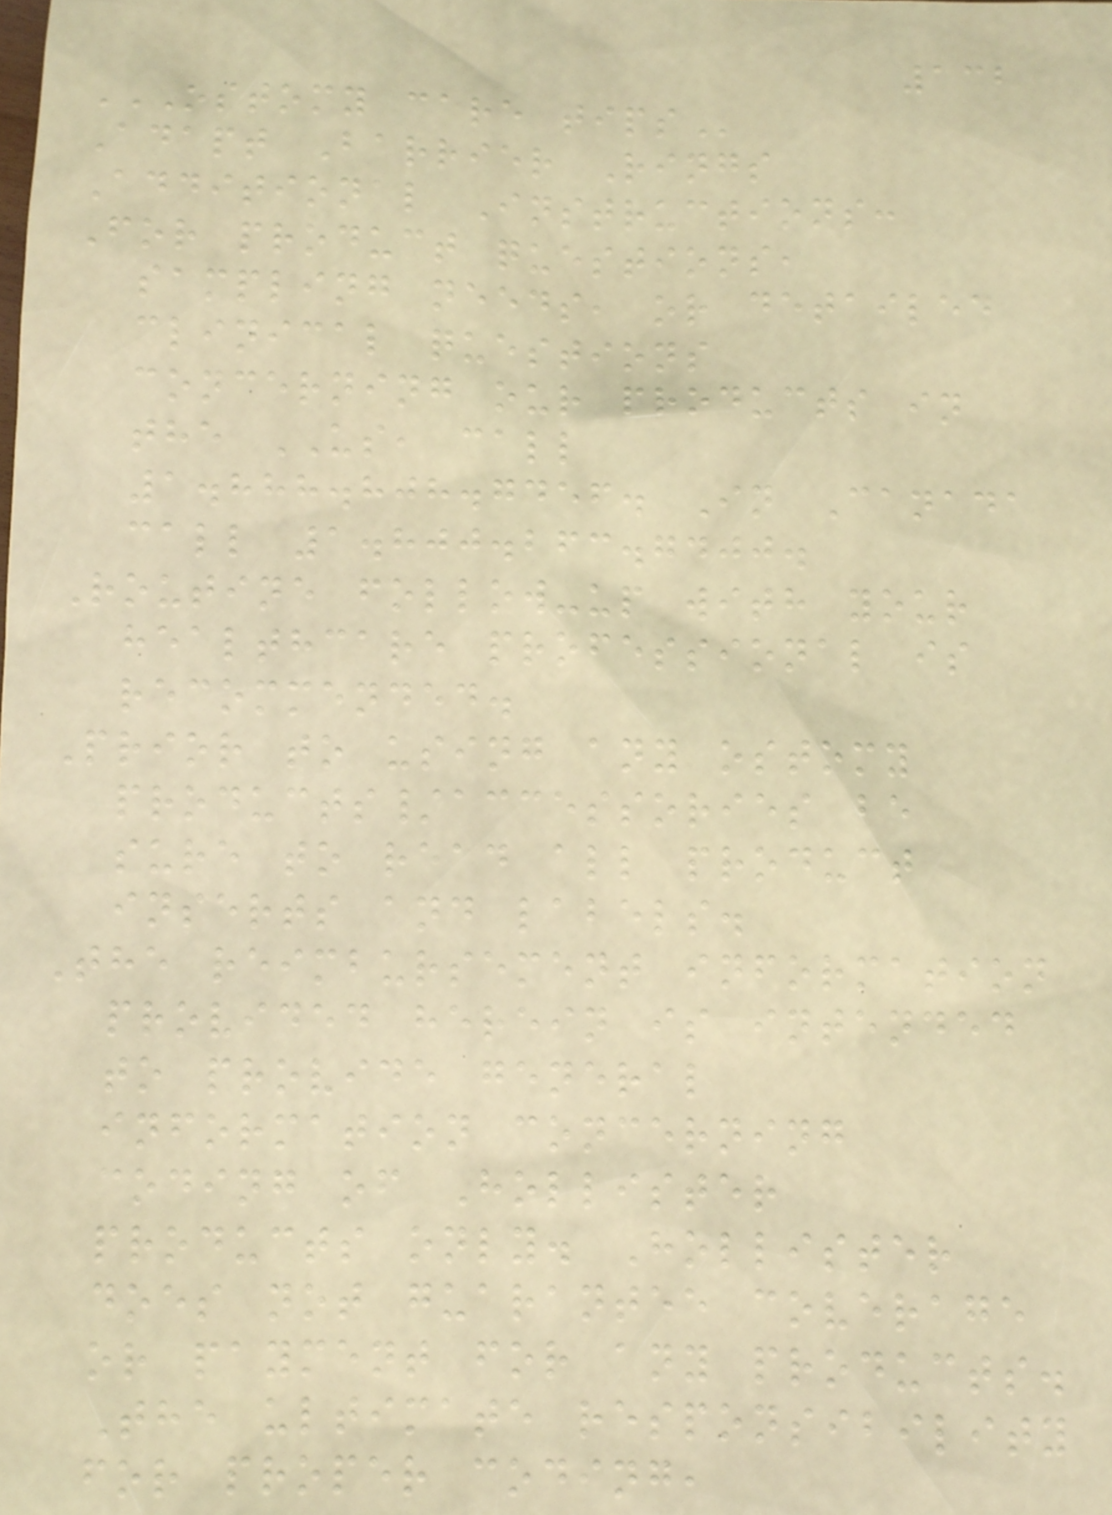132
OSTOMY CARE TIPS
Adapt Barrier Rings
Additional Instructions:
For product questions,
sampling needs, or detailed
clinical questions
concerning our products in
the US, call
1.888.808.7456. In Canada
call 1.800.263.7400.
Routine follow-up with your
healthcare professional is
recommended.
Prior to using any ostomy
products/accessories be
sure to read all product
inserts and labels.
The reimbursement information
provided herein is intended
to provide general
information concerning
coding of Hollister
products only. Hollister
does not guarantee coverage
or payment for any products.
The ultimate responsibility
for proper coding,
